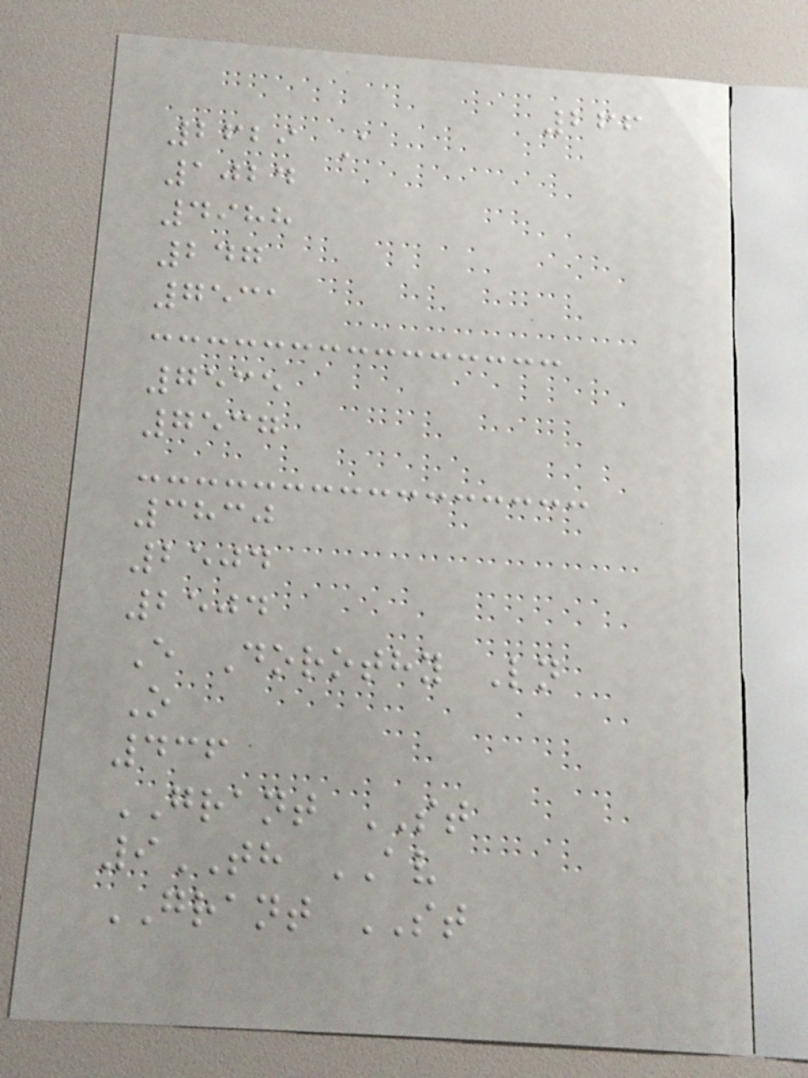266
2629 A
1024
4988
247
7531
7535
7537
3830
2504
2504
E Dorothy Ln
O
436
GRANT ST
9TH AV
GRANT ST
